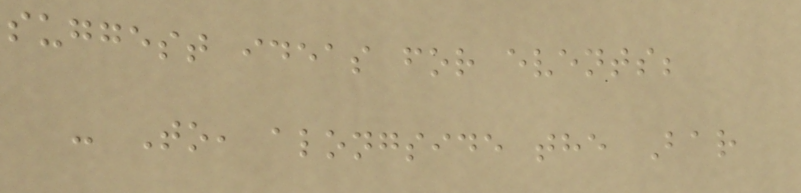suggest ideas for events;
- To, alongside the Bar
